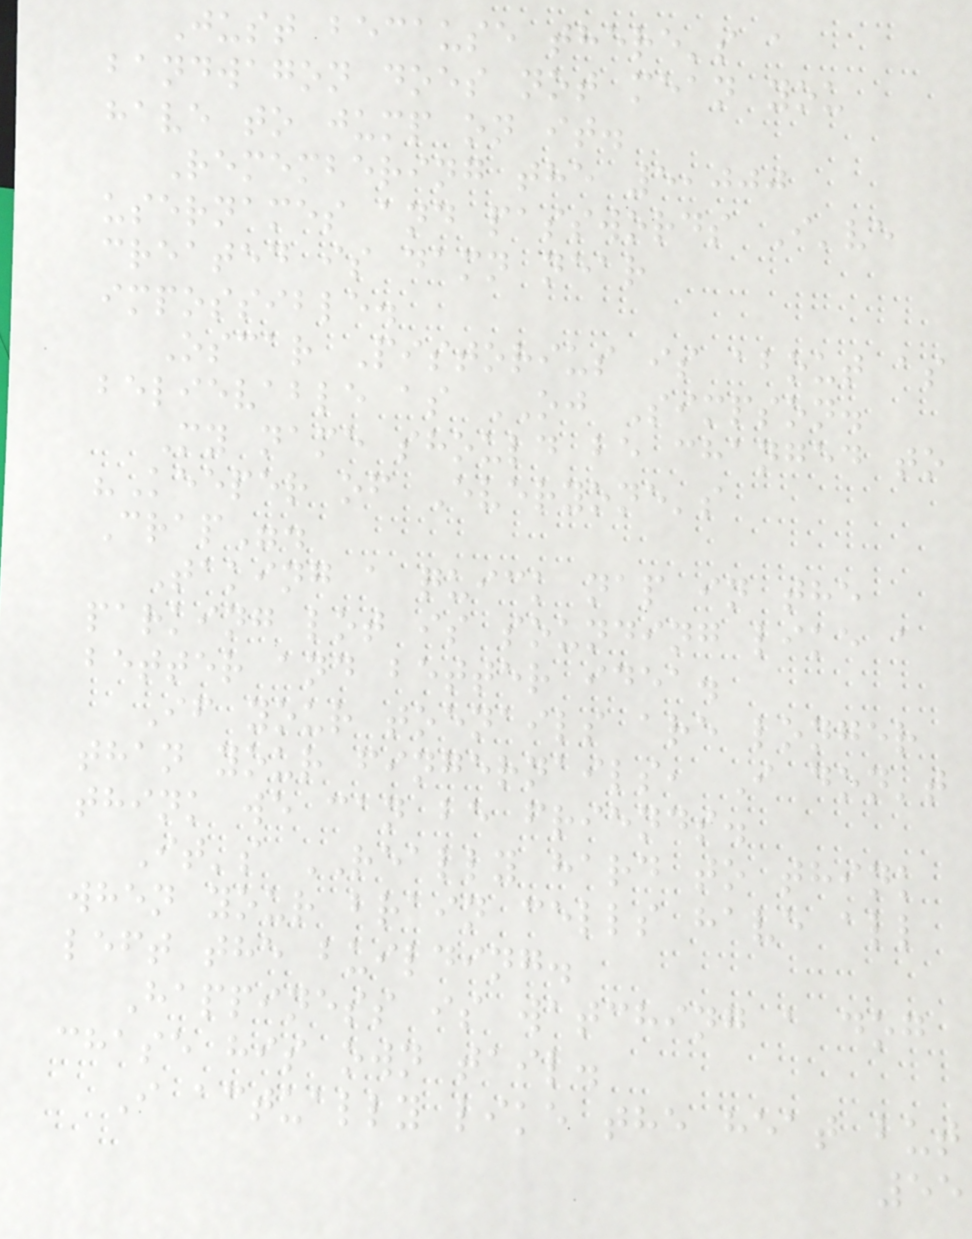Just because there's a
bandwagon does not mean you
have to jump on it.
Remembering the 5,000
usernames and passwords I've
created is damn near
impossible.
Oscar Pistorius is about as
believable as OJ Simpson.
My name should be changed to
"Keeper of Everyone's
Crap".
Taking a quick nap in the
parking lot is sounding like a
better and better idea.
If your toenails are longer
than your fingernails, I don't
think we can be friends.
It's REALLY hard to think
when your brain cells have all
left the building.
Happiness is watching a dog
chase his own tail.
I actually like the heat but
55
